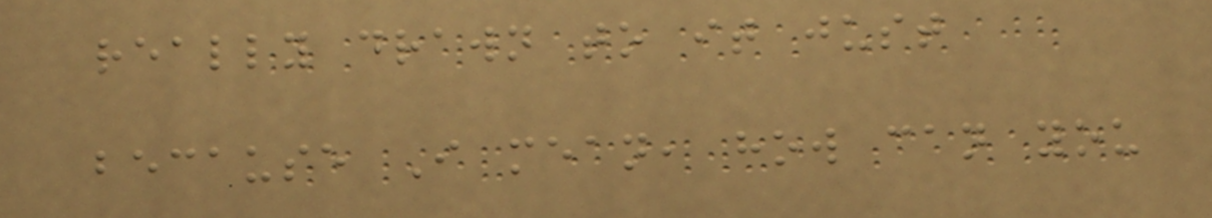really drawn to it just
because I mean, how can you
